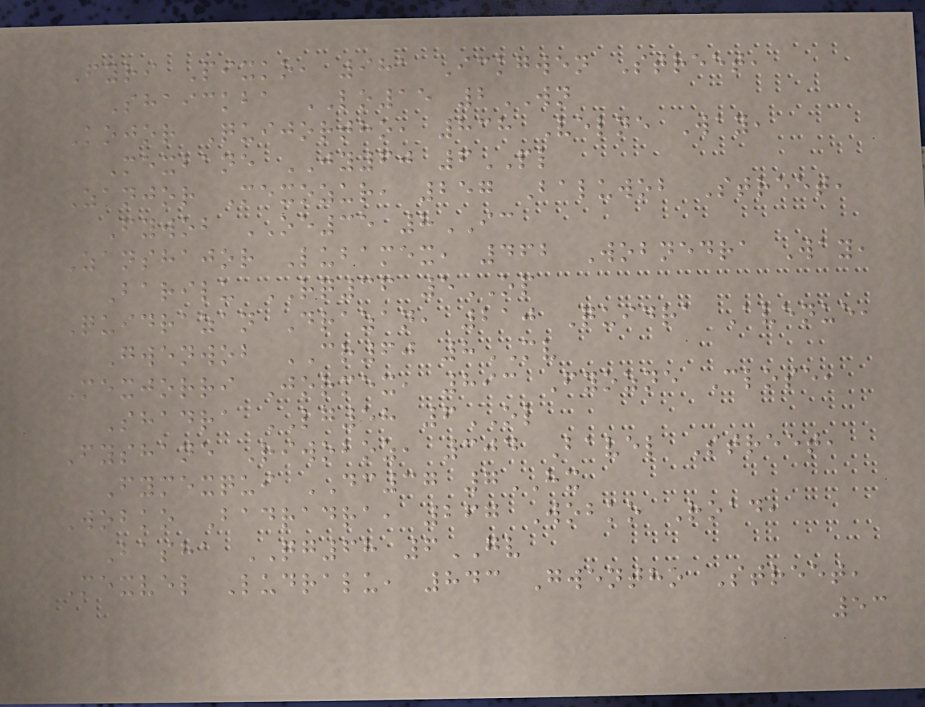Fyri Pixko, 981 Ickgwen Street,
Shaickba LO15 2WN
Kojor Quijortho, 838 Velne Way,
Mexbane JY60 6PL
Zanjor Mexozur, 257 Baluwob Street,
Fywob OE35 8IC
Zanshajor Lubamex, 462 Wobnedra Way,
Barilu RQ36 5OP
Quidrazan Drazan, 210 Quidra Avenue,
Gwenwob CR60 8MV
Mexjorri Jormex, 893 Fyozne Close,
Shadra LG58 6OL
Fyshane Riwoboz, 304 Bavel Street,
Fymexqui DC37 7HX
Wobko Badradra, 267 Wobko Road,
Basha QG68 6GV
Mexvel Ludralu, 843 Gwentho Street,
53
